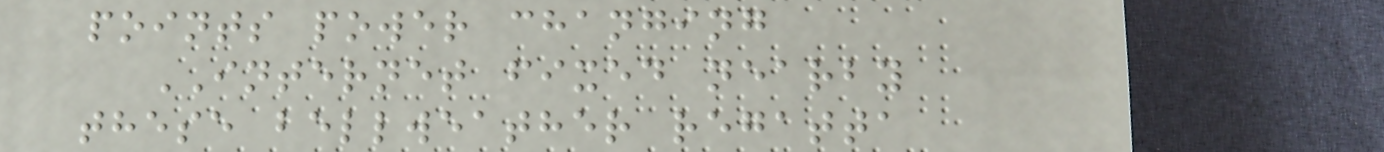points power changing
INTERNET fixed nearby
these bellweather regatta
